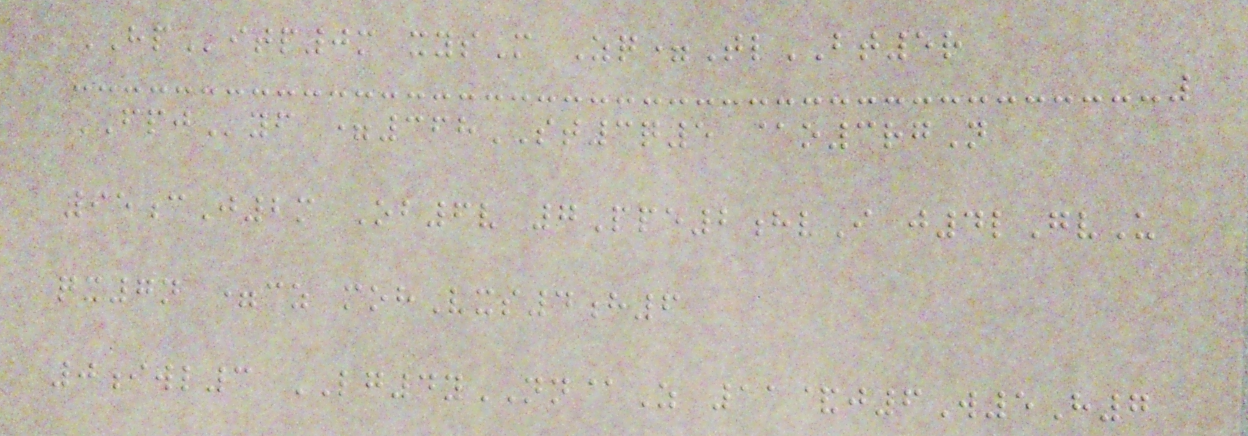HPitp0m xysM Zq=TlBT5r
FPJyf =368ST3q5 @o3rgN
95cJ2m Ob6v 7Ppe2hvI j4lGvU
qx7n =cz mohVxs4h6
0iwl3 LG4yNN@Z 11&j6W5H7
